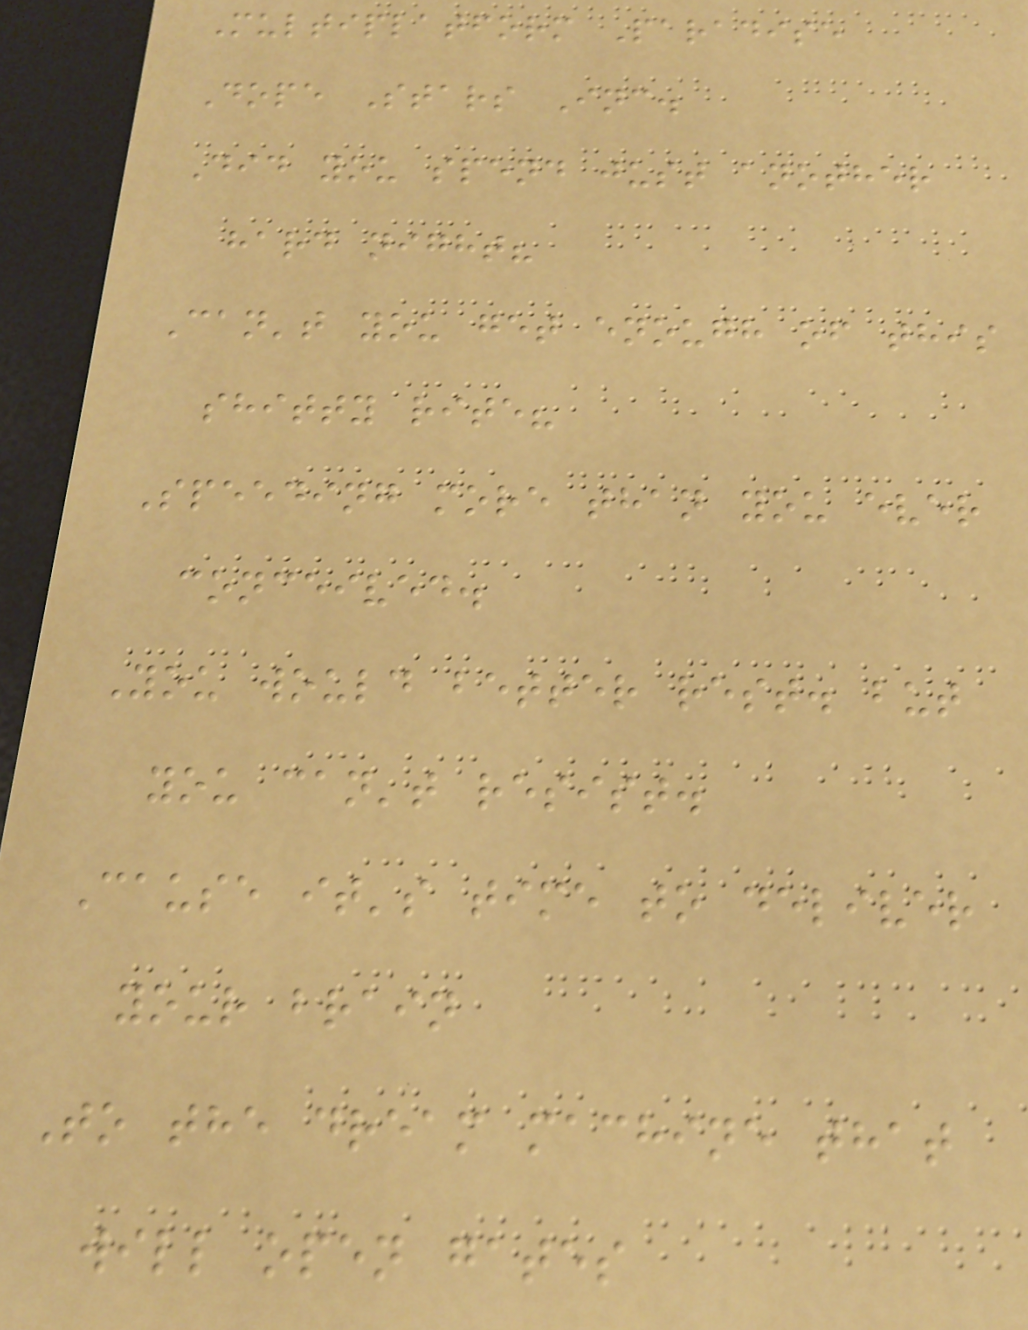Multiplatform Paradise
Dope Stars Inc.
Did you spend just another
hard night?
Can't you get enough of this
shitty rite?
Speeding more than you ever
conceived.
You would better rest. but
you can't resist.
Cause it's time to deliver
your brain
To the dream machine that
will open gates
